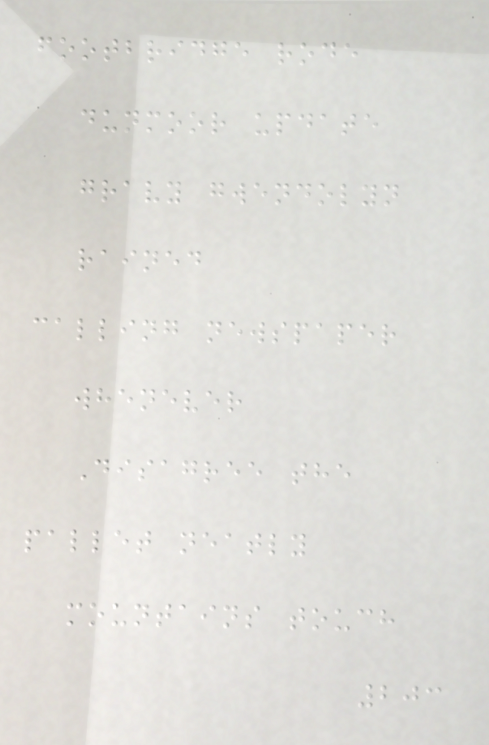footbridge rode
dunmoor update
gravy gwendolyn
rained
calling newspaper
whenever
Disagree the
pallet neatly
mountains touch
203
